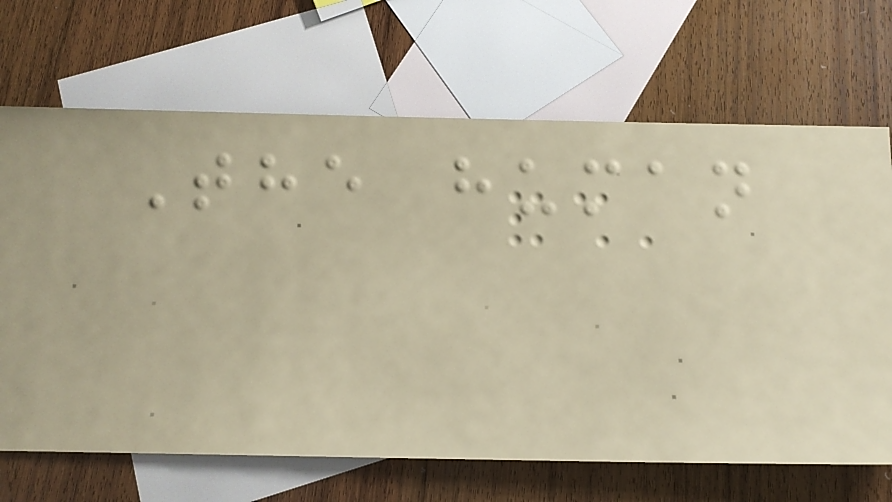The human
